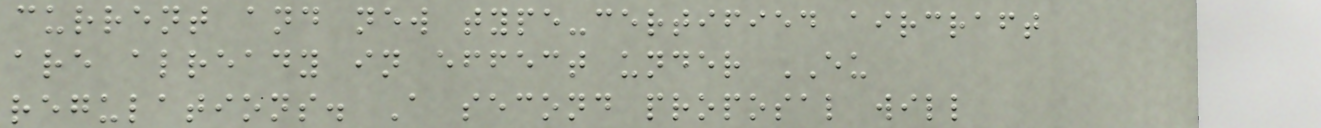current and new type-certified aircraft
are already in effect under EU
regulations. A second proposal will
